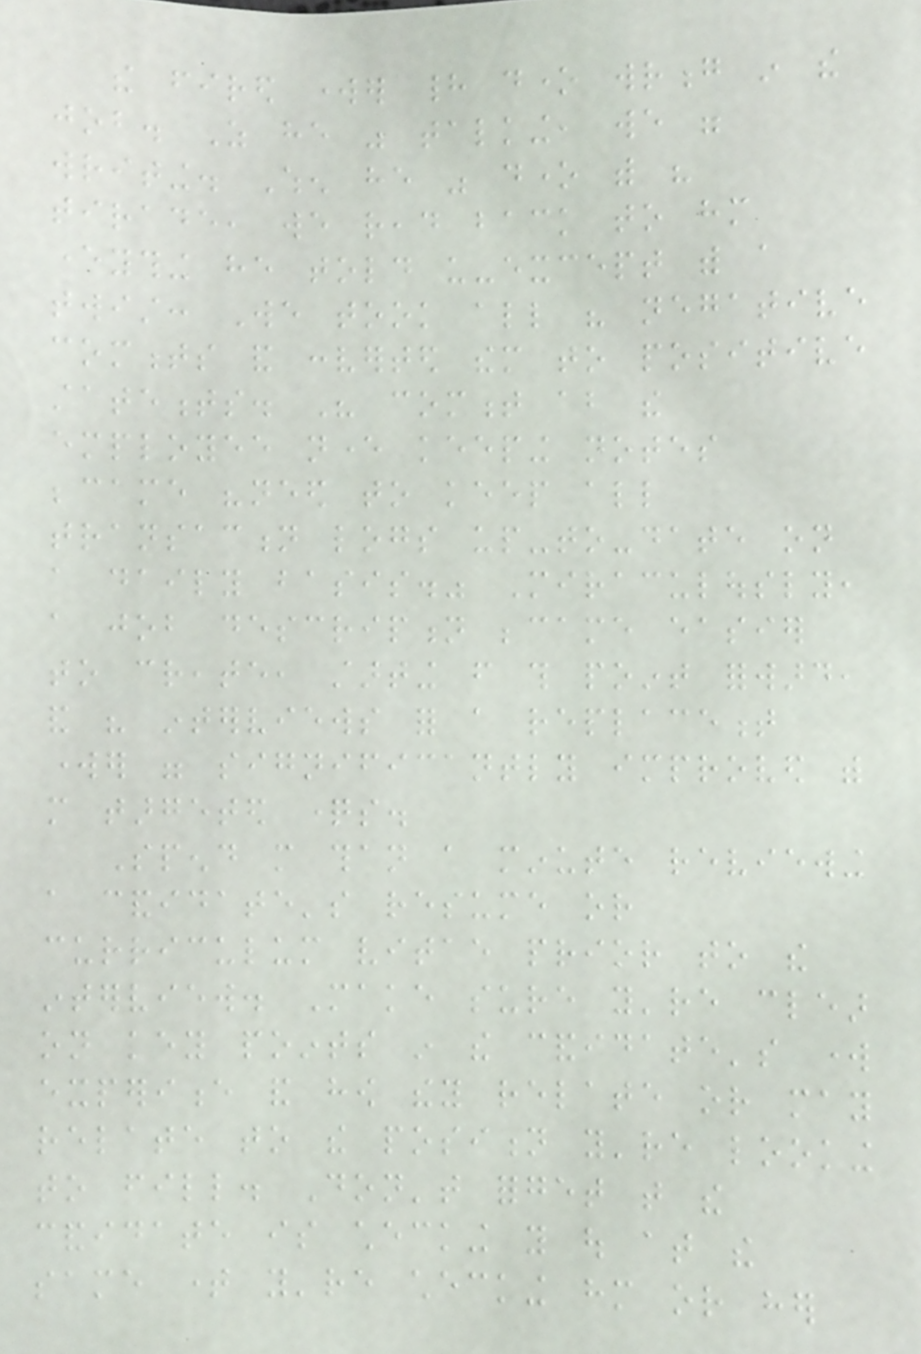the fired worker had done wrong in the
job. As he was talking, we were
writing. When he was done with his
tirade, we read back to him
everything he told us-except with a
twist: We took all his negative
comments and converted them to positive
statements. His comment about the
employee never keeping notes
became "need to keep all
transaction logs up-to-date on
a daily basis." Miraculously,
a job description became easier
to create, starting from this point forward,
and his interviews for a replacement
worker were significantly improved with
more targeted questions.
Spend more than a minute reviewing
a candidate's resume or
curriculum vitae prior to the
interview. Make sure you're clear
on key points in the candidate's work
experience and how they relate or may
relate to the position you're looking
to fill. Don't forget that the
candidate is checking you out at the
same time you're checking him or her
